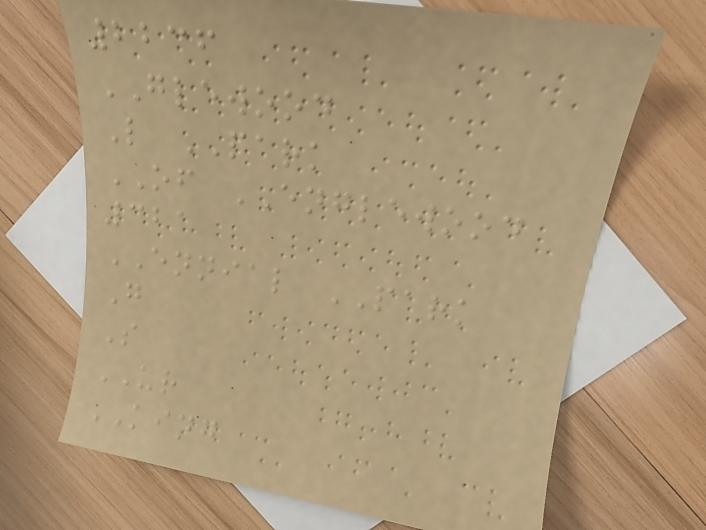2236
GLEWOOD
L PARK
OF ENGLEWOOD
321
ENNIAL PARK
G
S
UR
KING
